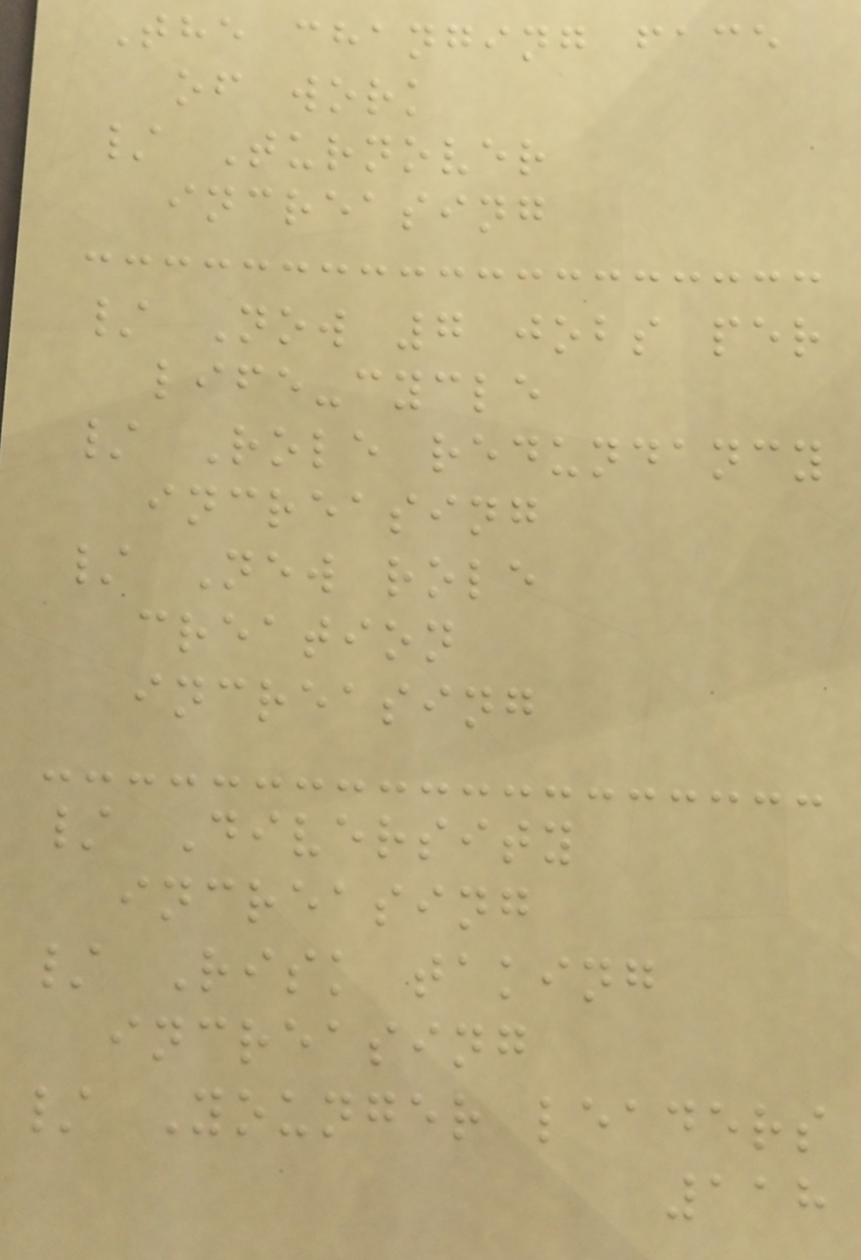The changing face
of work
/ Turnover
increasing
/ Now 7 jobs per
life-cycle
/ Role redundancy
increasing
/ New role
creation
increasing
/ Diversity
increasing
/ Risk taking
increasing
/ Younger leaders
118
